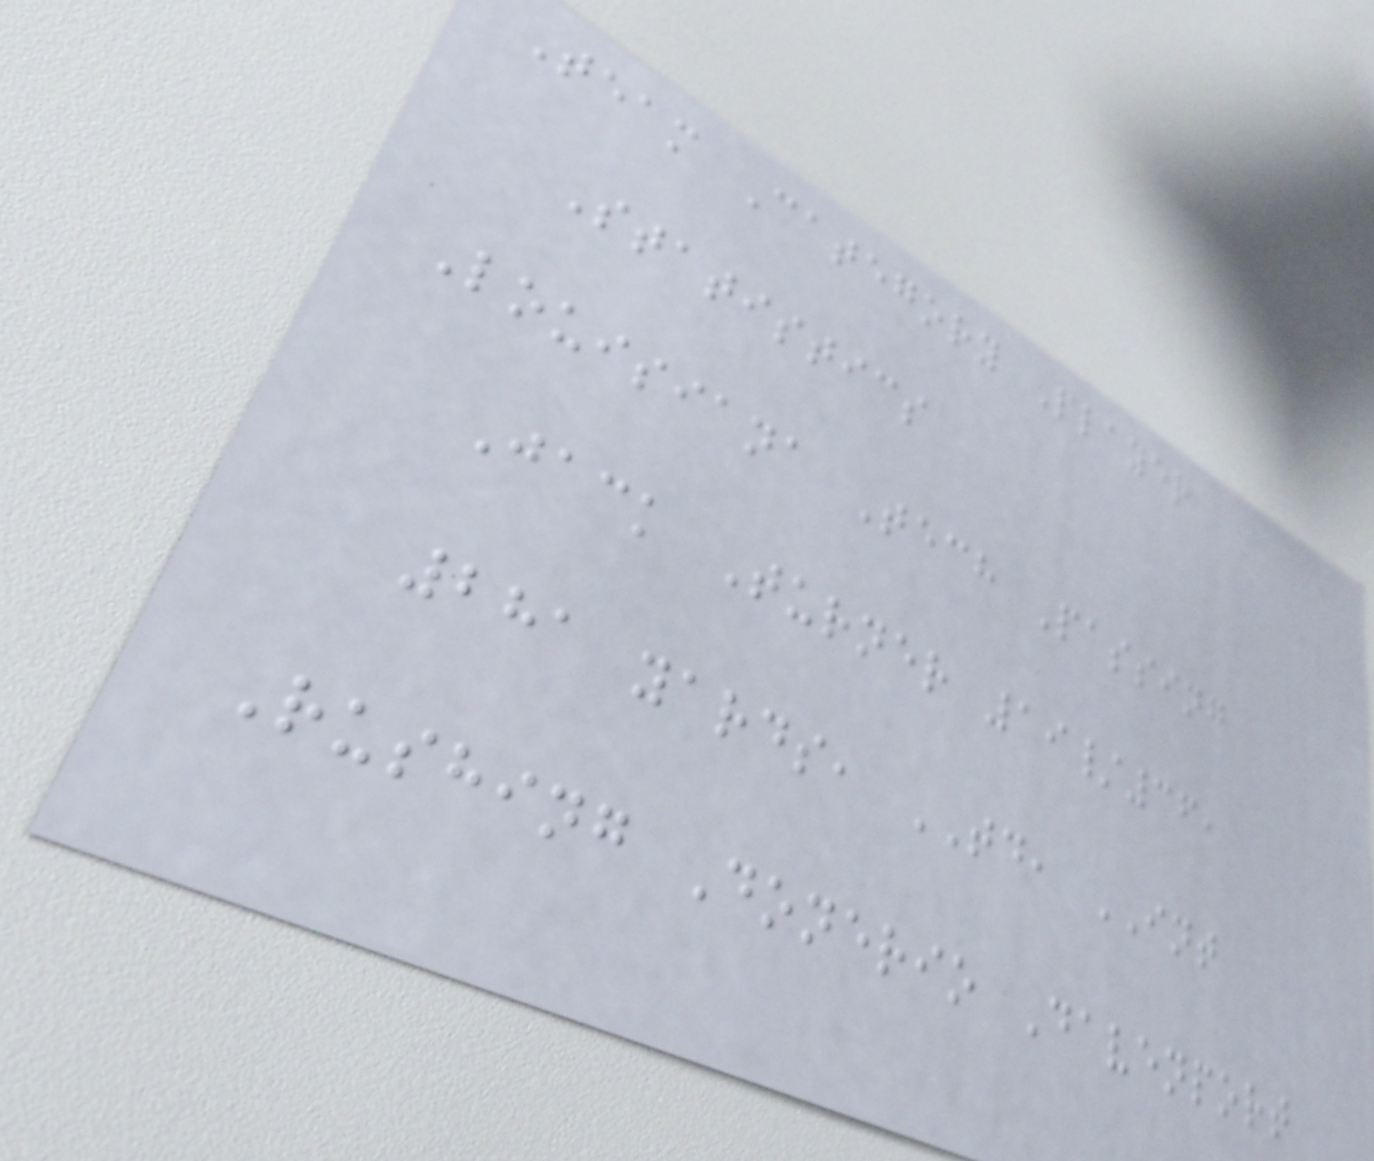Team Category Player
Statistics
Louisiana Tech Passing
Jack Turner 19/36,
281 yards, TD, INT
Rushing Donerio Davenport
